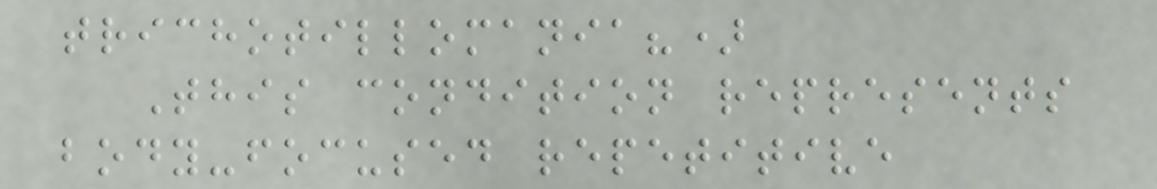trichotillomania?)
This condition represents
body-focused repetitive
